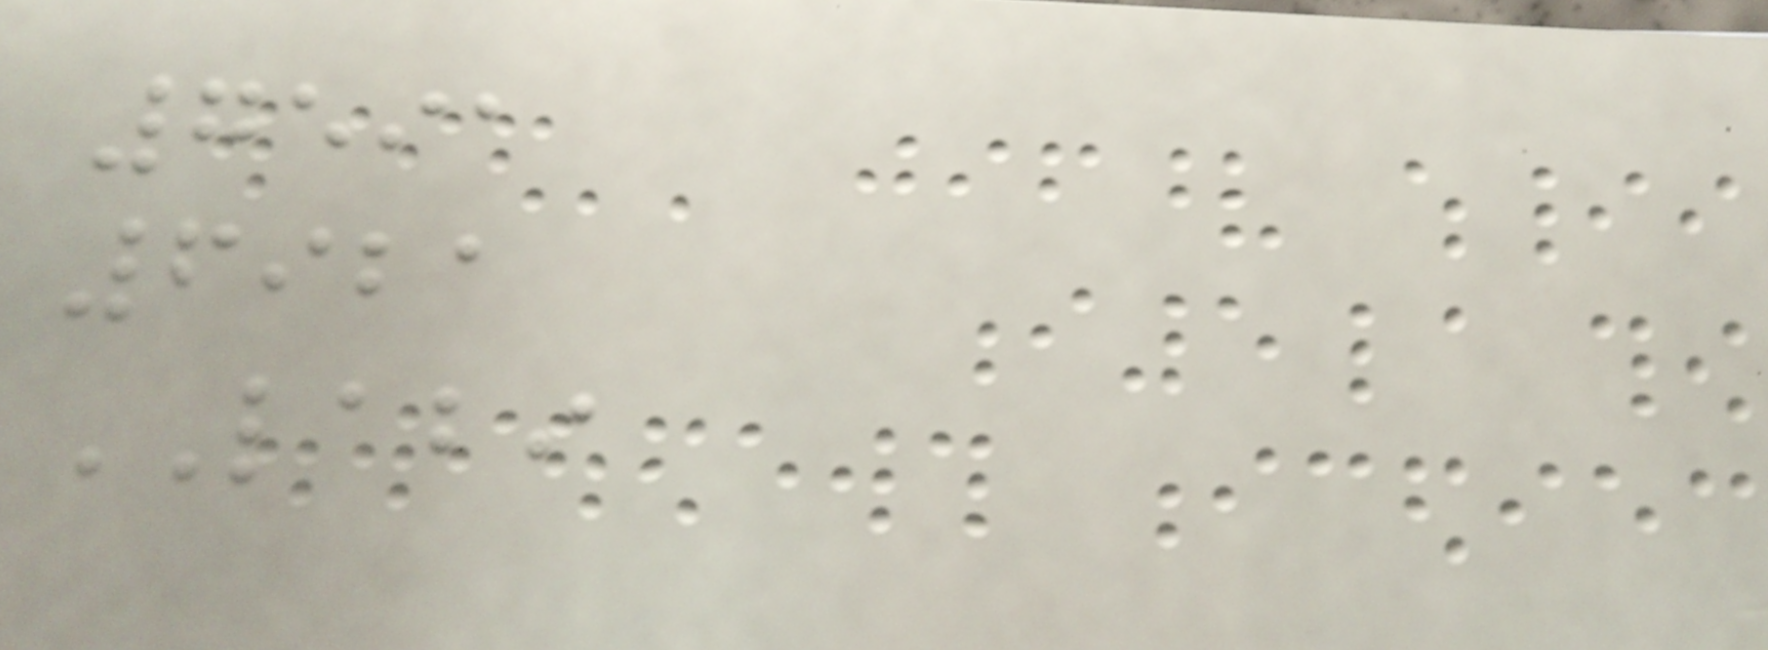7591
6921
LABI
